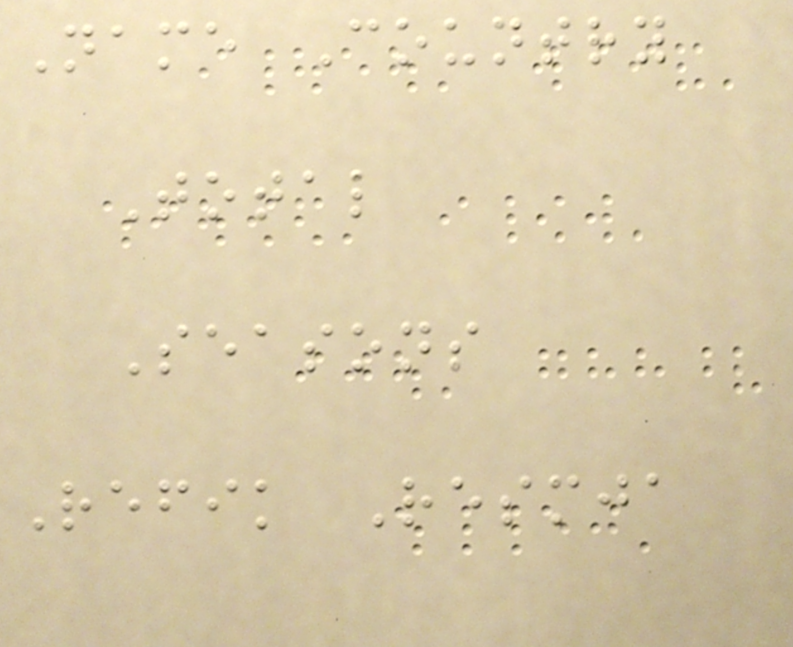Name Country
Total
Seasons
Refik Resmja
